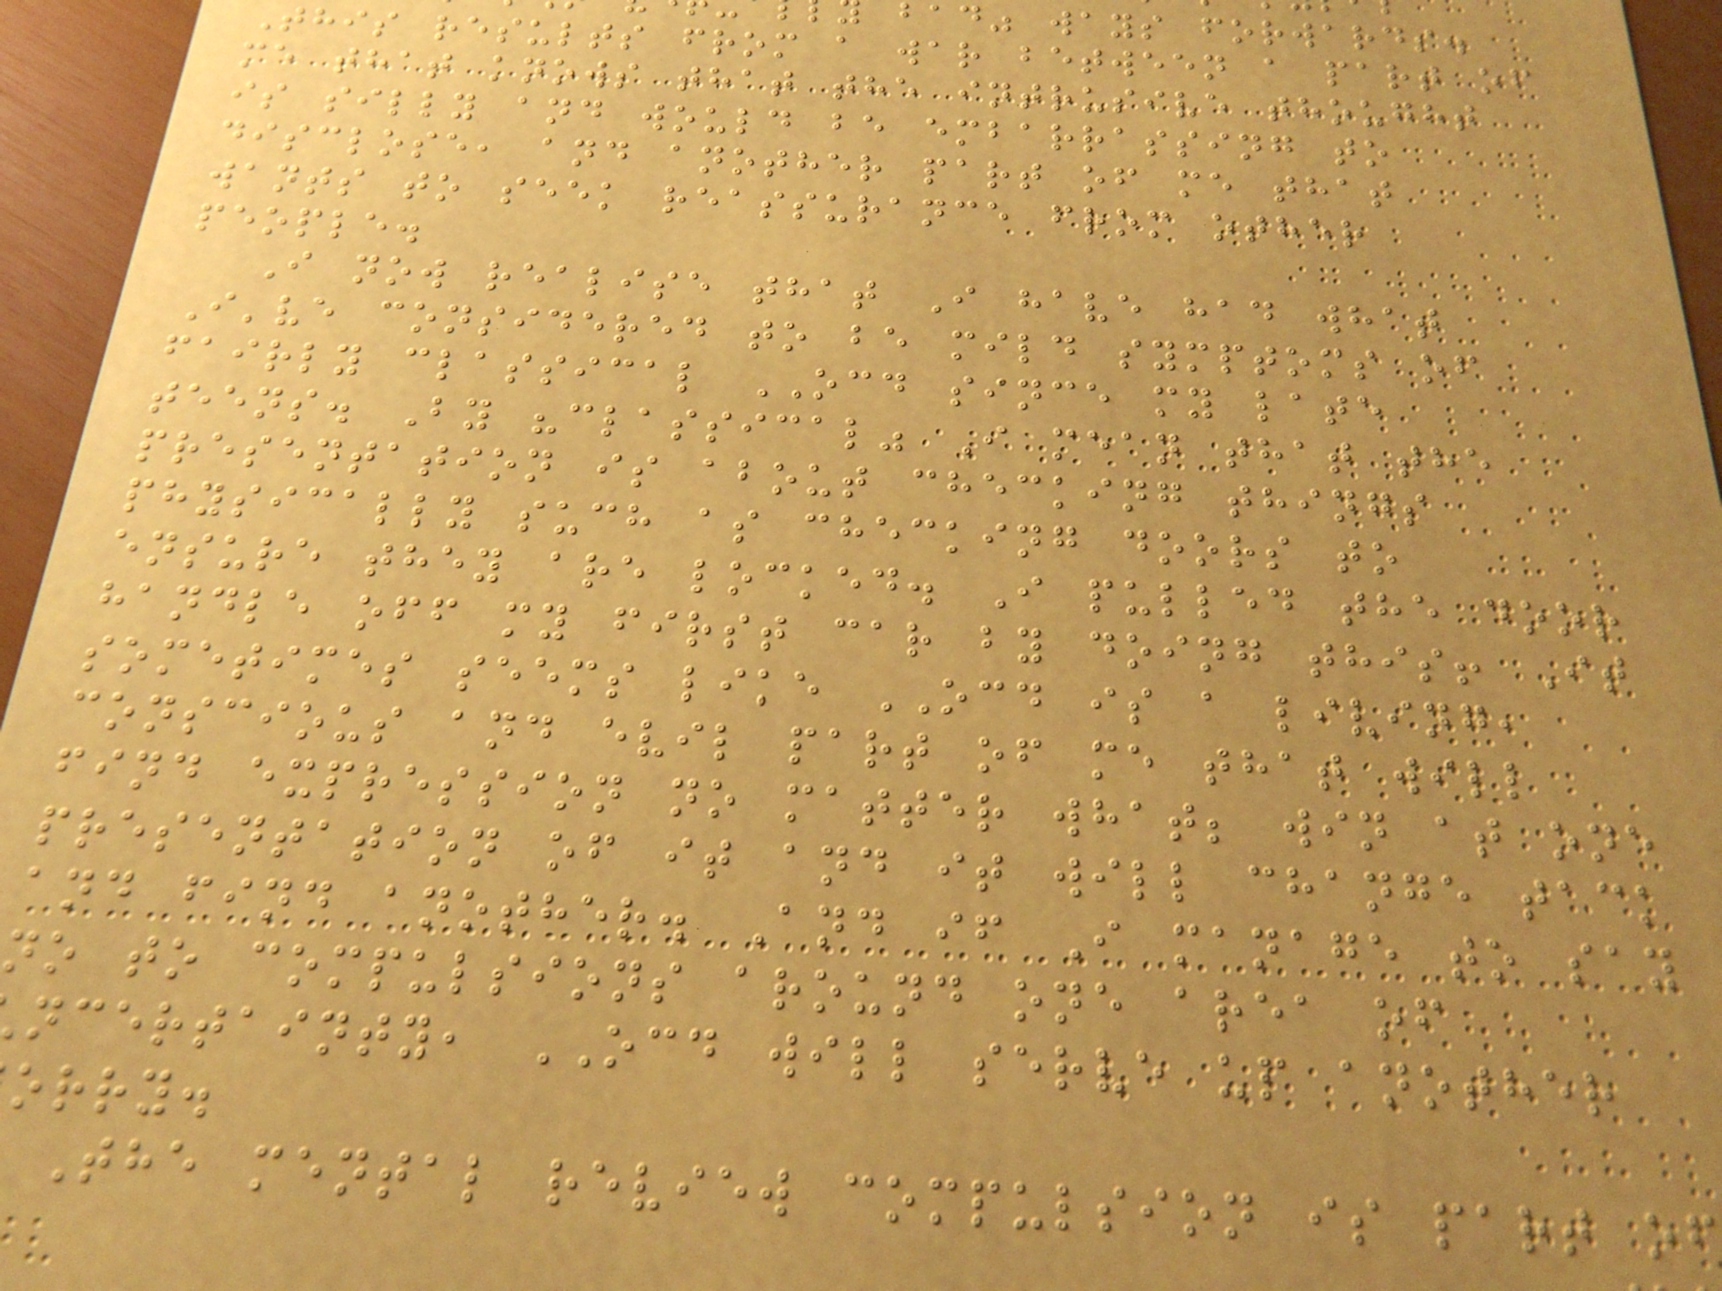bad" ways forwards.
This results from a war between a part of
me that knows that the intrusive thought
is silly and would be embarrassing to
disclose, and another part of me that
wants to seek reassurance from other
people.
I now realise that I have had what
I've considered to be mild symptoms of
fairly classical OCD since my late
teens. By "classical" I mean that the
presentation is about checking things
physically such as checking doors to
ensure they are locked. I pulled the door
handle off my first car by doing this! It
sometimes seems like OCD is a living,
conscious and evil part of me that will
find expression no matter what; win at one
presentation of it and it will change tack
and find another. And if I manage to say
no to compulsions around one area of
ncertainty, OCD will serve up another
orry.
The mental review compulsion is part of
